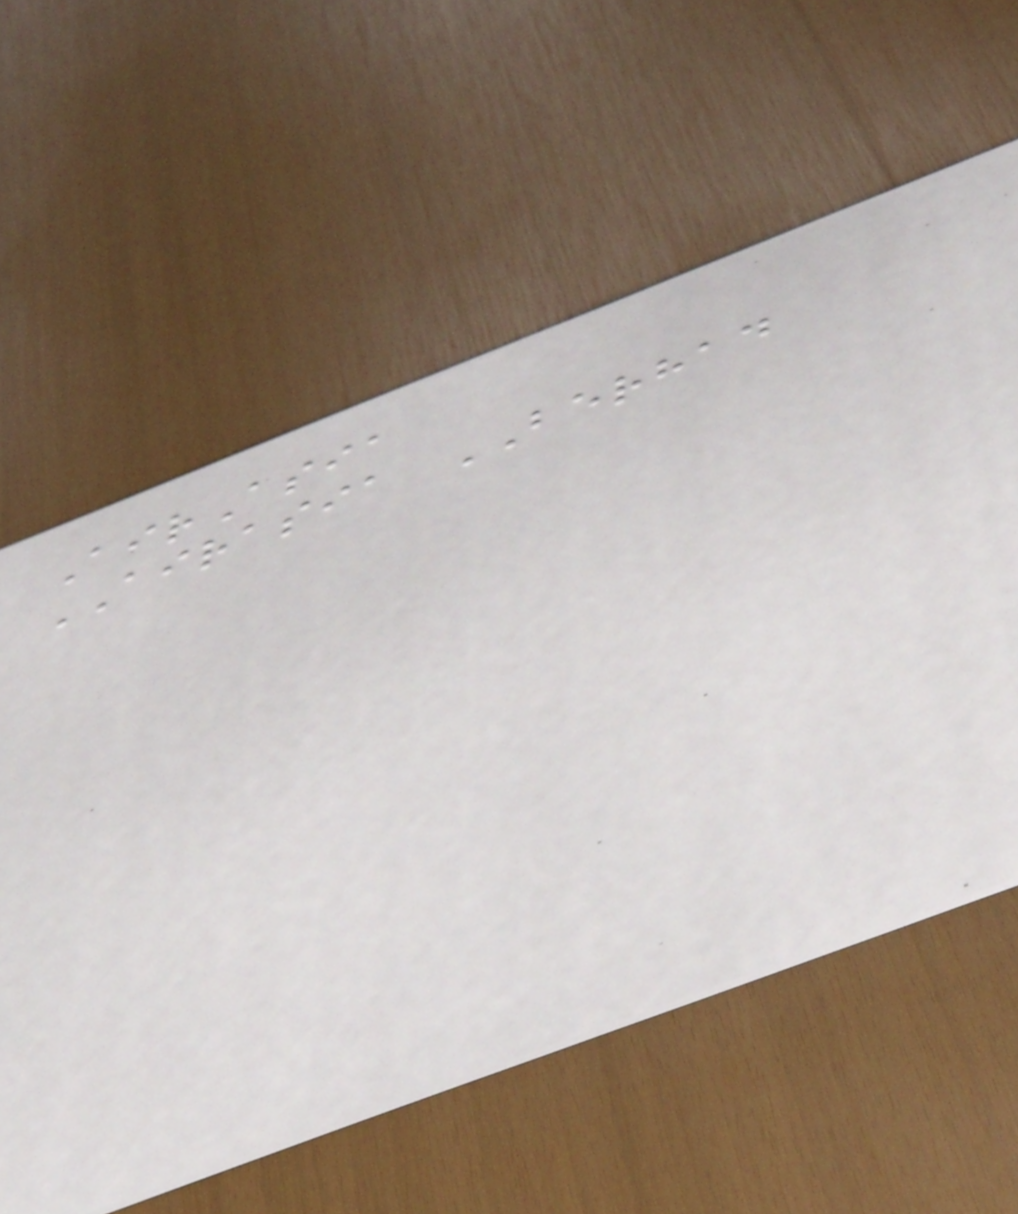AirAsia
AIRASIA BERHAD
